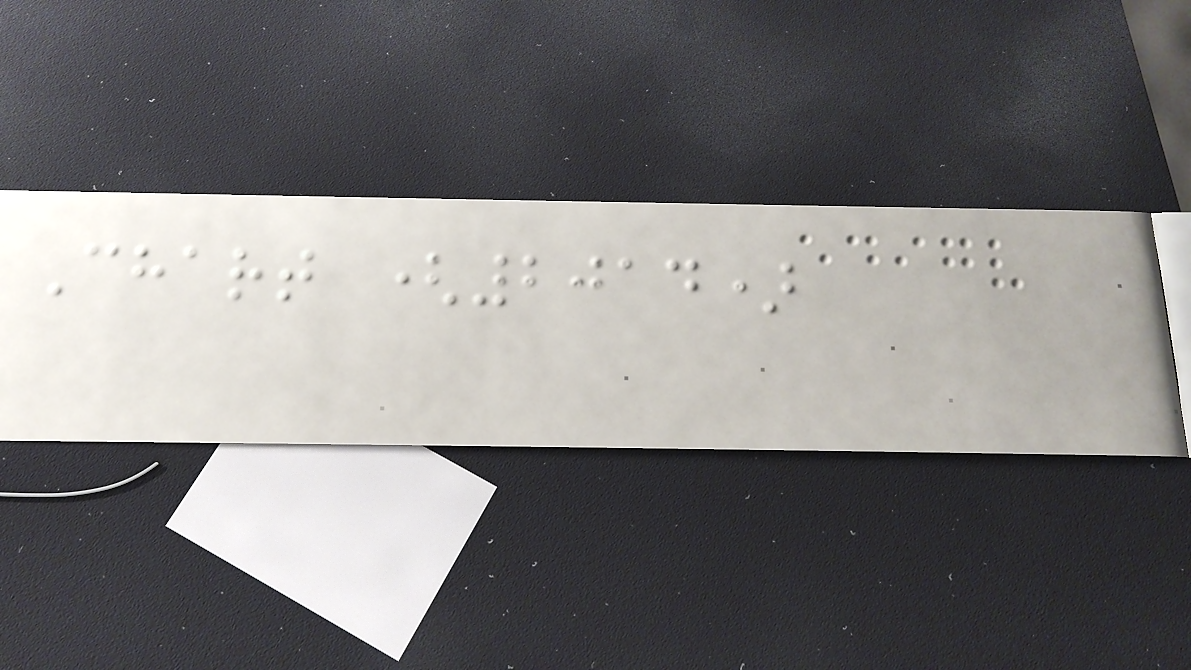Chart (2014)
